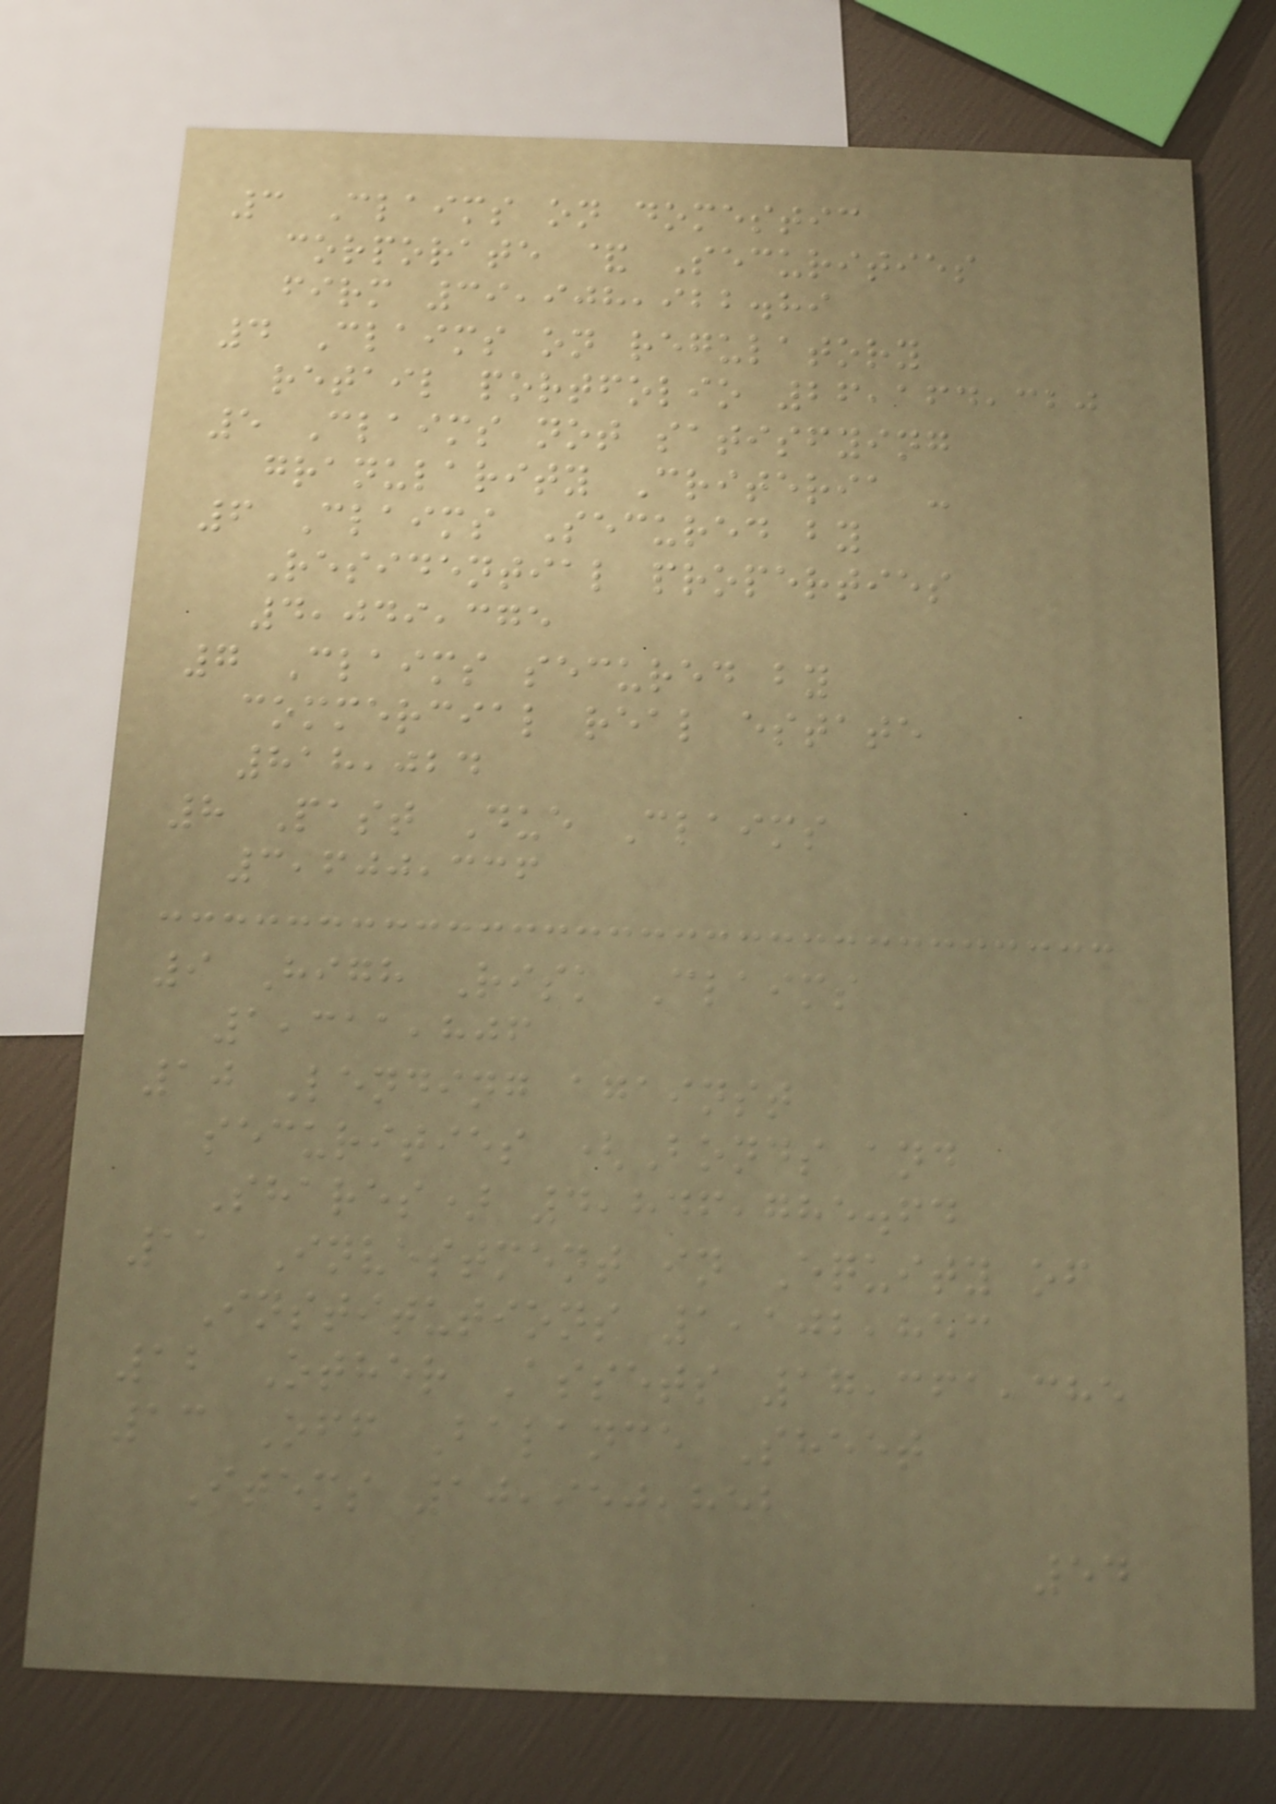3 Claims on domestic
corporate & Securities
firm 39,908,922.89
4 Claims on regulatory
retail portfolio 26,164,320
5 Claims not satisfying
granularity Criteria -
6 Claims Secured by
Residential properties
4,049,375
7 Claims secured by
commercial real estate
818,024
8 Past Due Claims
3,600,336
9 High Risk Claims
1,311,806
10 Lending against
securities (Bonds and
Shares) 4,846,785.64
11 Investment in Equity of
Institutions 1,102,853
12 Other Assets 17,361,385
13 Off Balance Sheet
Items 10,950,852
54
